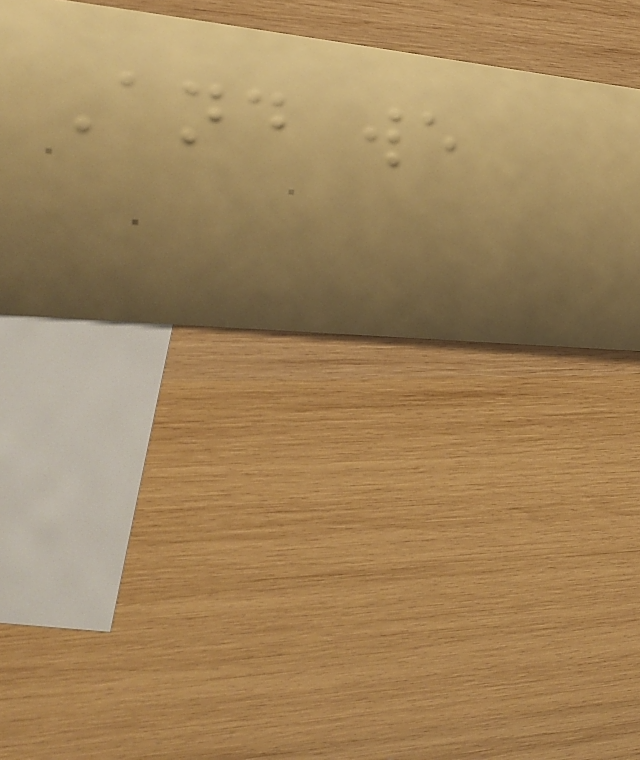And we
